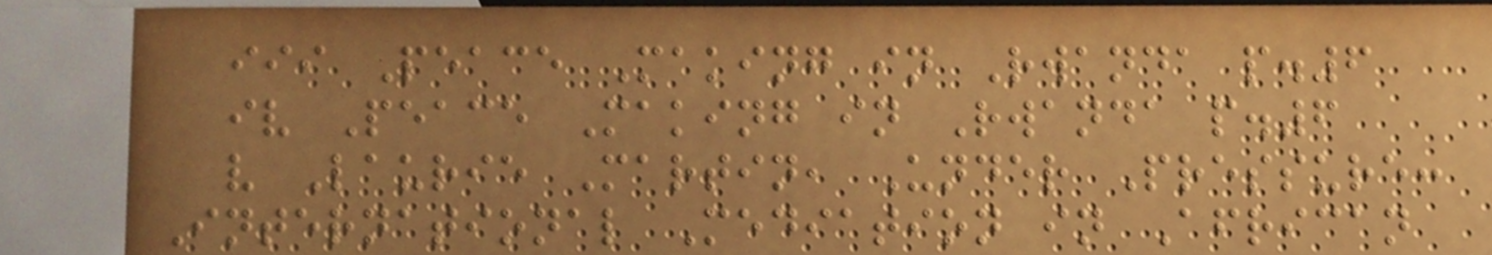iii Peace Making in Rwanda p.6
iv Peace Making in Rwanda p.6
v Laurie Martin, Under Pressure:
International Mediation in African
